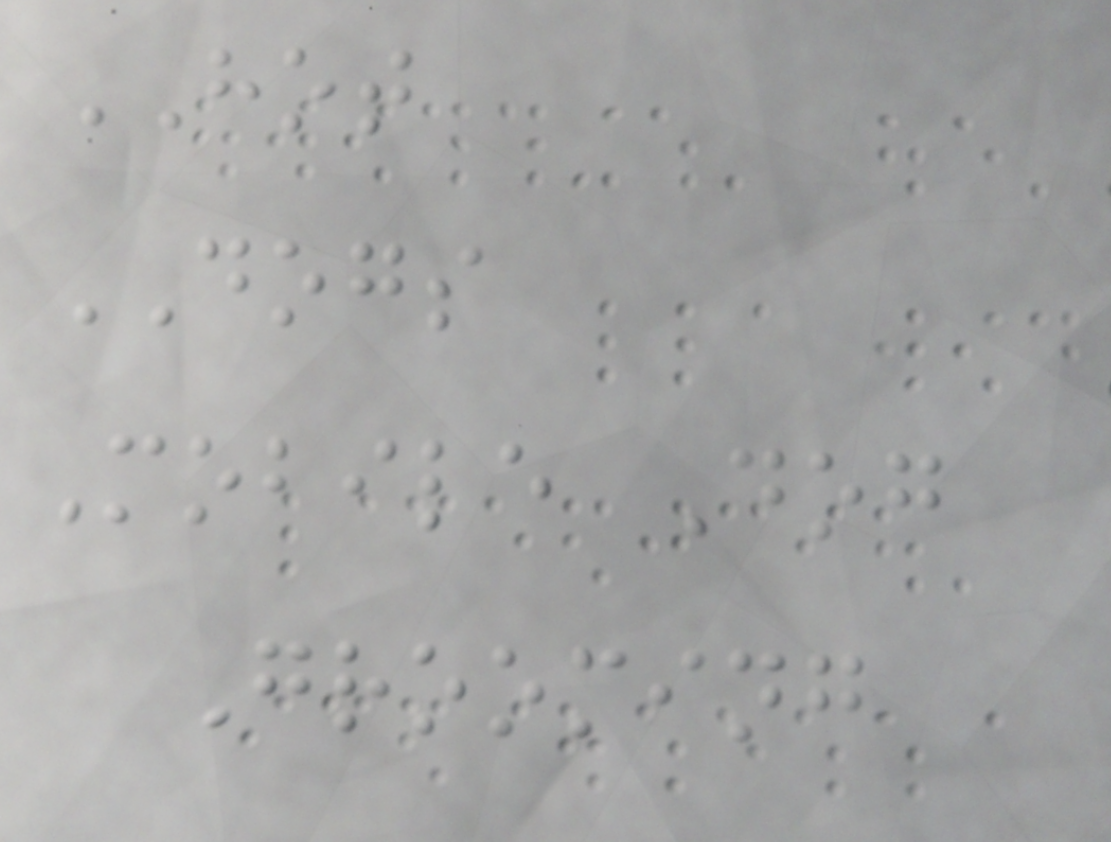HOT
DOGS
Mobile Dog
Grooming
